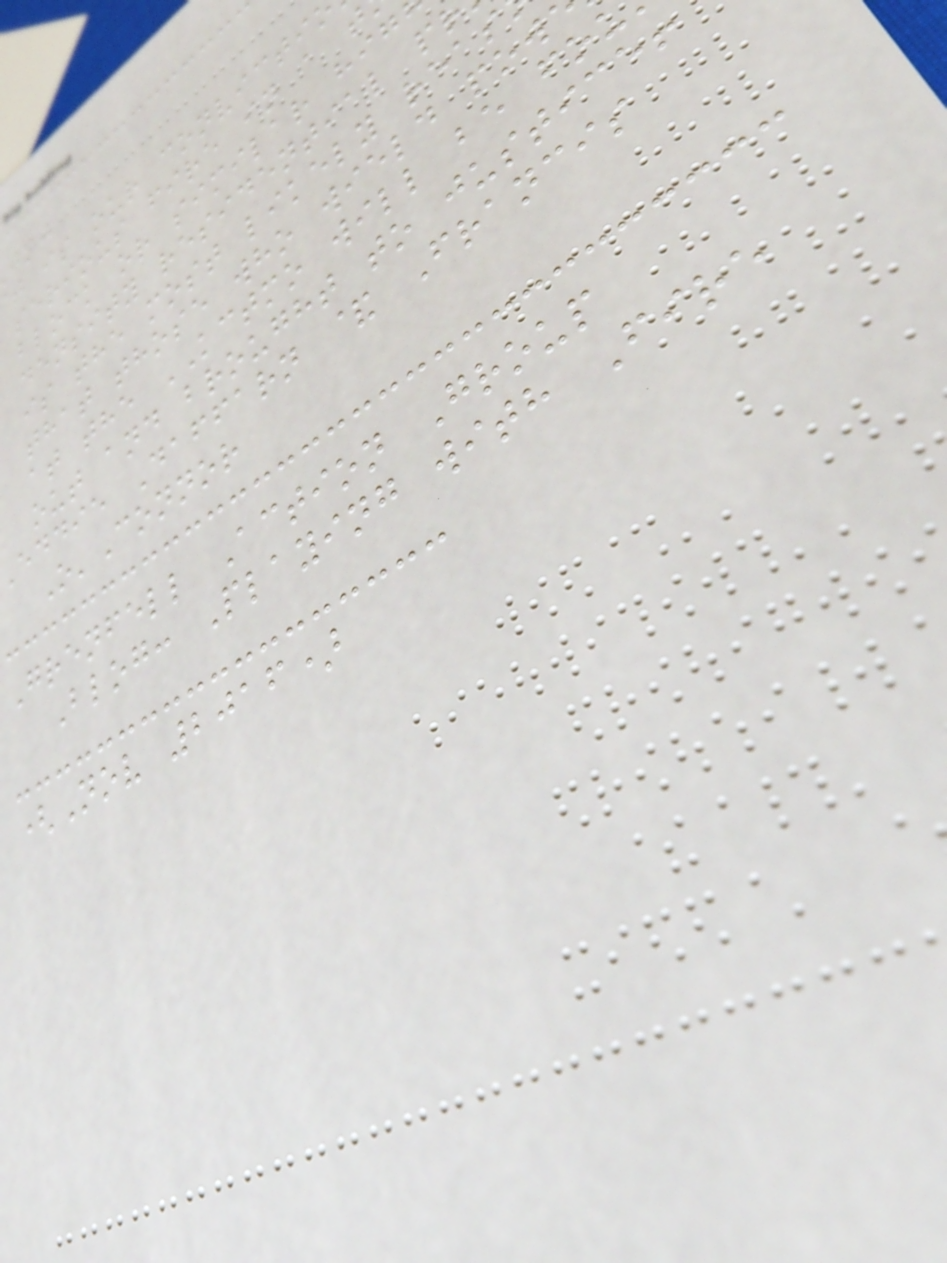t is our convicti
serious fire in a t
block or similar hig
density residential p
is the most likely reas
that those who wield pow
at the KCTMO will be fou
out and brought to justice!
eddie Daffarn & Francis
O'Connor
Grenfell Action Group
Blog: Playing with Fire
(Nov 2016)
